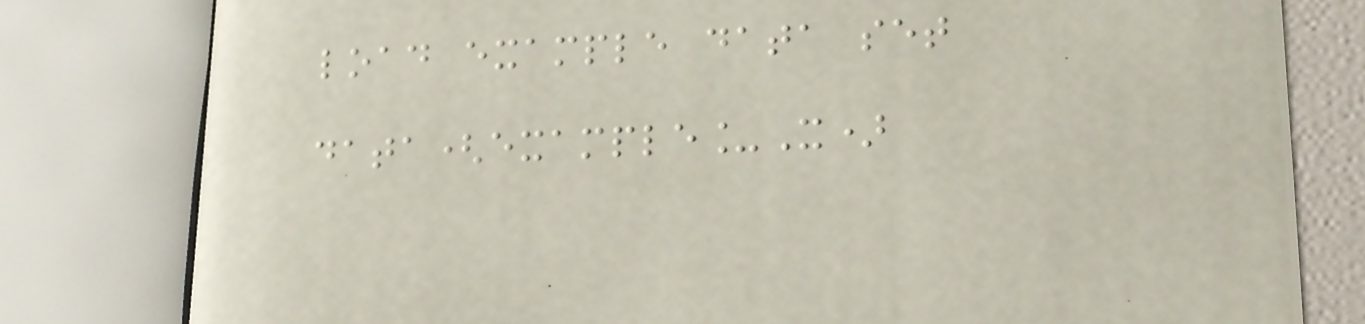load example data set
data(example_X)
